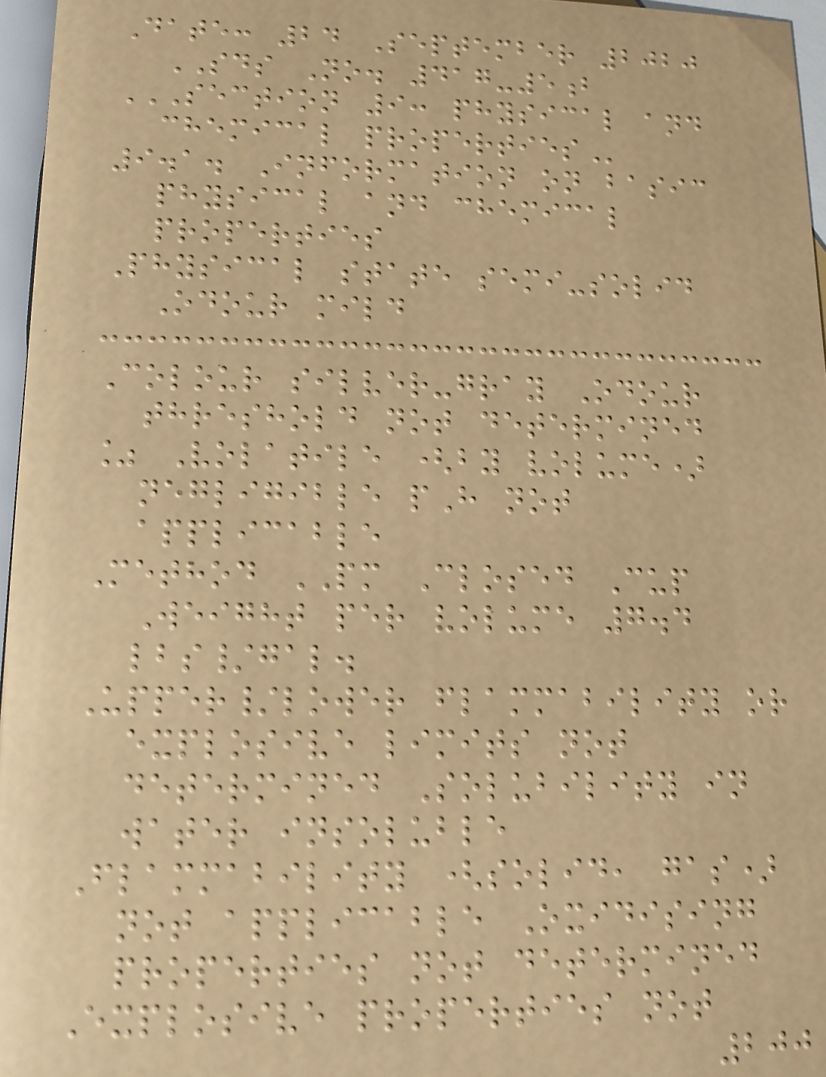Date: 24 September 2020
SDS No. 417-5b
SECTION 9: PHYSICAL AND
CHEMICAL PROPERTIES
9.1. Information on basic
physical and chemical
properties
Physical state semi-solid
Odour mild
Colour silver-gray Odour
threshold not determined
% Volatile (by volume)
negligible pH not
applicable
Method PM Closed Cup
Weight per volume 7.4
lbs/gal.
Upper/lower flammability or
explosive limits not
determined Solubility in
water insoluble
Flammability (solid, gas)
not applicable Oxidising
properties not determined
Explosive properties not
200
